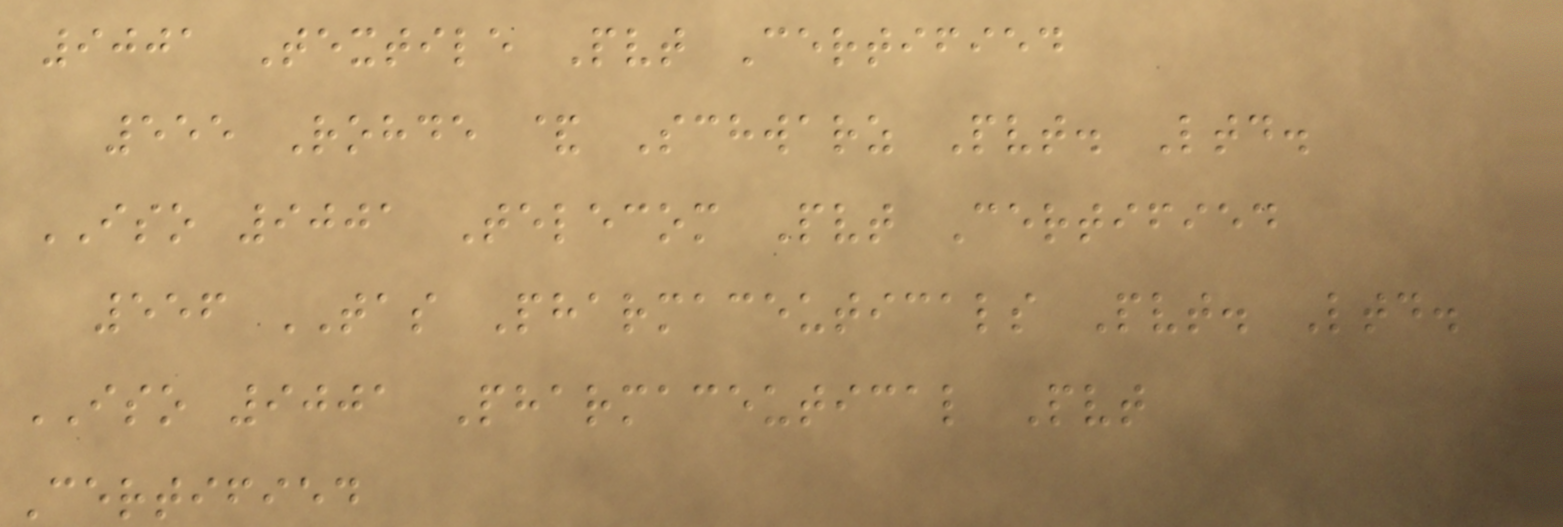9001 Textile Pvt Certified
555 Rohde & Schwarz Pvt. Ltd.
ISO 9001 Telecom Pvt Certified
556 TAS Pharmaceuticals Pvt. Ltd.
ISO 9001 Pharmaceutical Pvt
Certified
